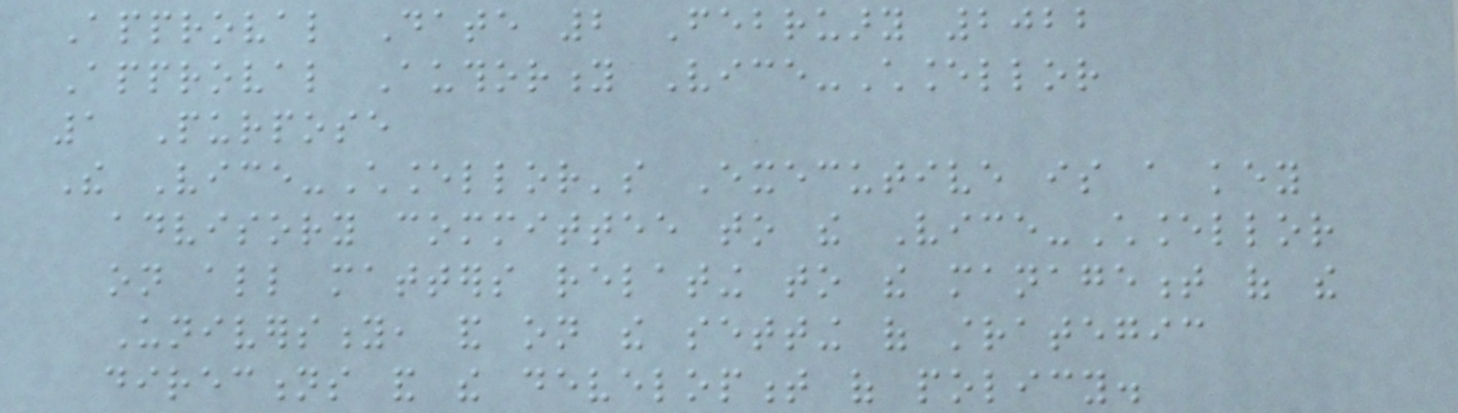Approval Date 2 February 2022
Approval Authority Vice-Chancellor
1 Purpose
The Vice-Chancellor's Executive is a key
advisory committee to the Vice-Chancellor
on all matters relating to the management of the
University, and on the setting of strategic
directions and the development of policy.
